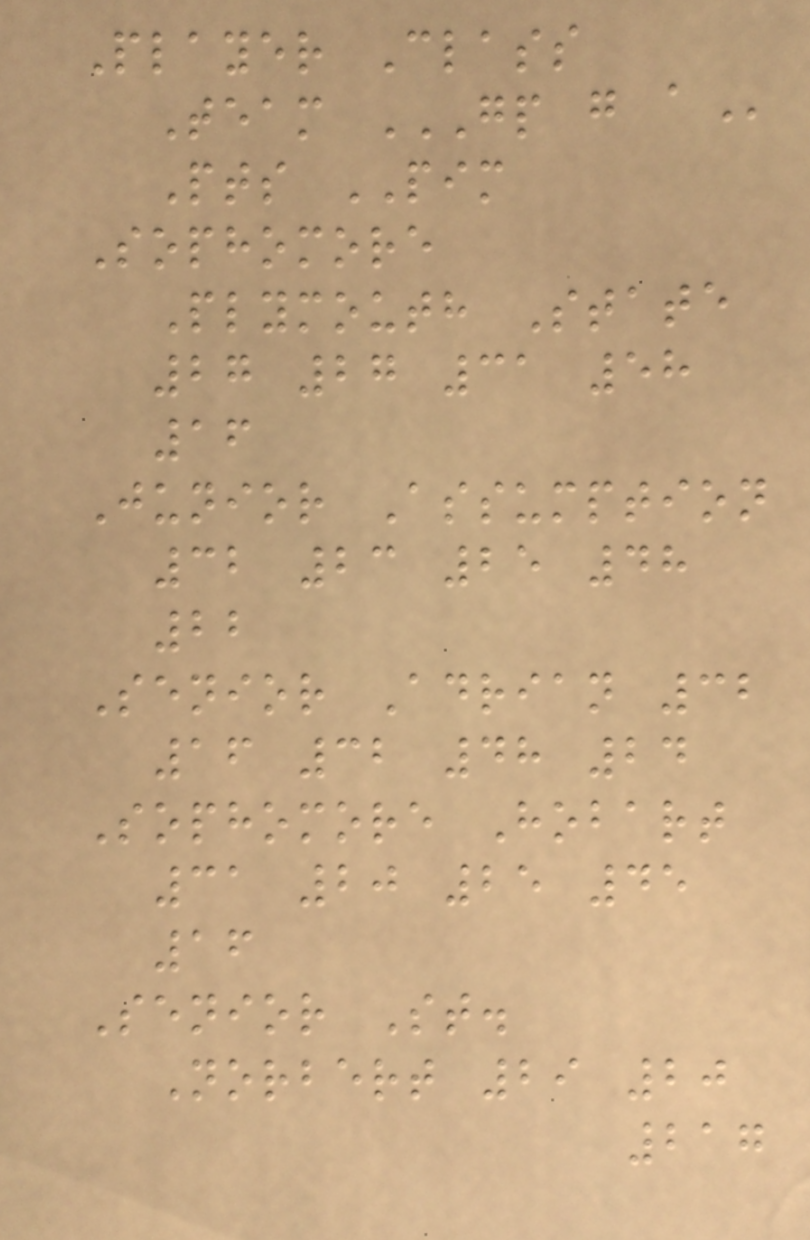Player Class
Team GP G A
Pts PIM
Sophomore
Plymouth State
27 27 31 58
16
Junior Assumption
32 23 25 48
22
Senior Adrian 32
16 32 48 24
Sophomore Hobart
31 20 25 45
16
Senior St.
Norbert 29 20
217
